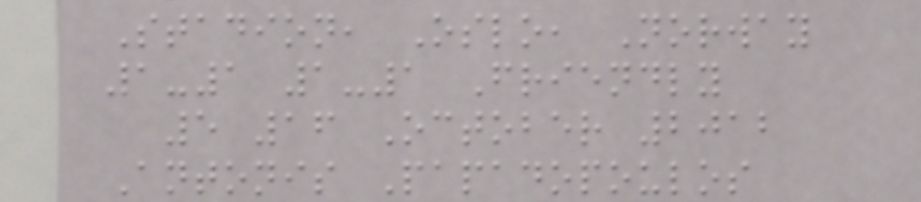Stadion, Oslo, Norway
1-1 1-1 Friendly
5 16 October 2012
Antonis Papadopoulos
